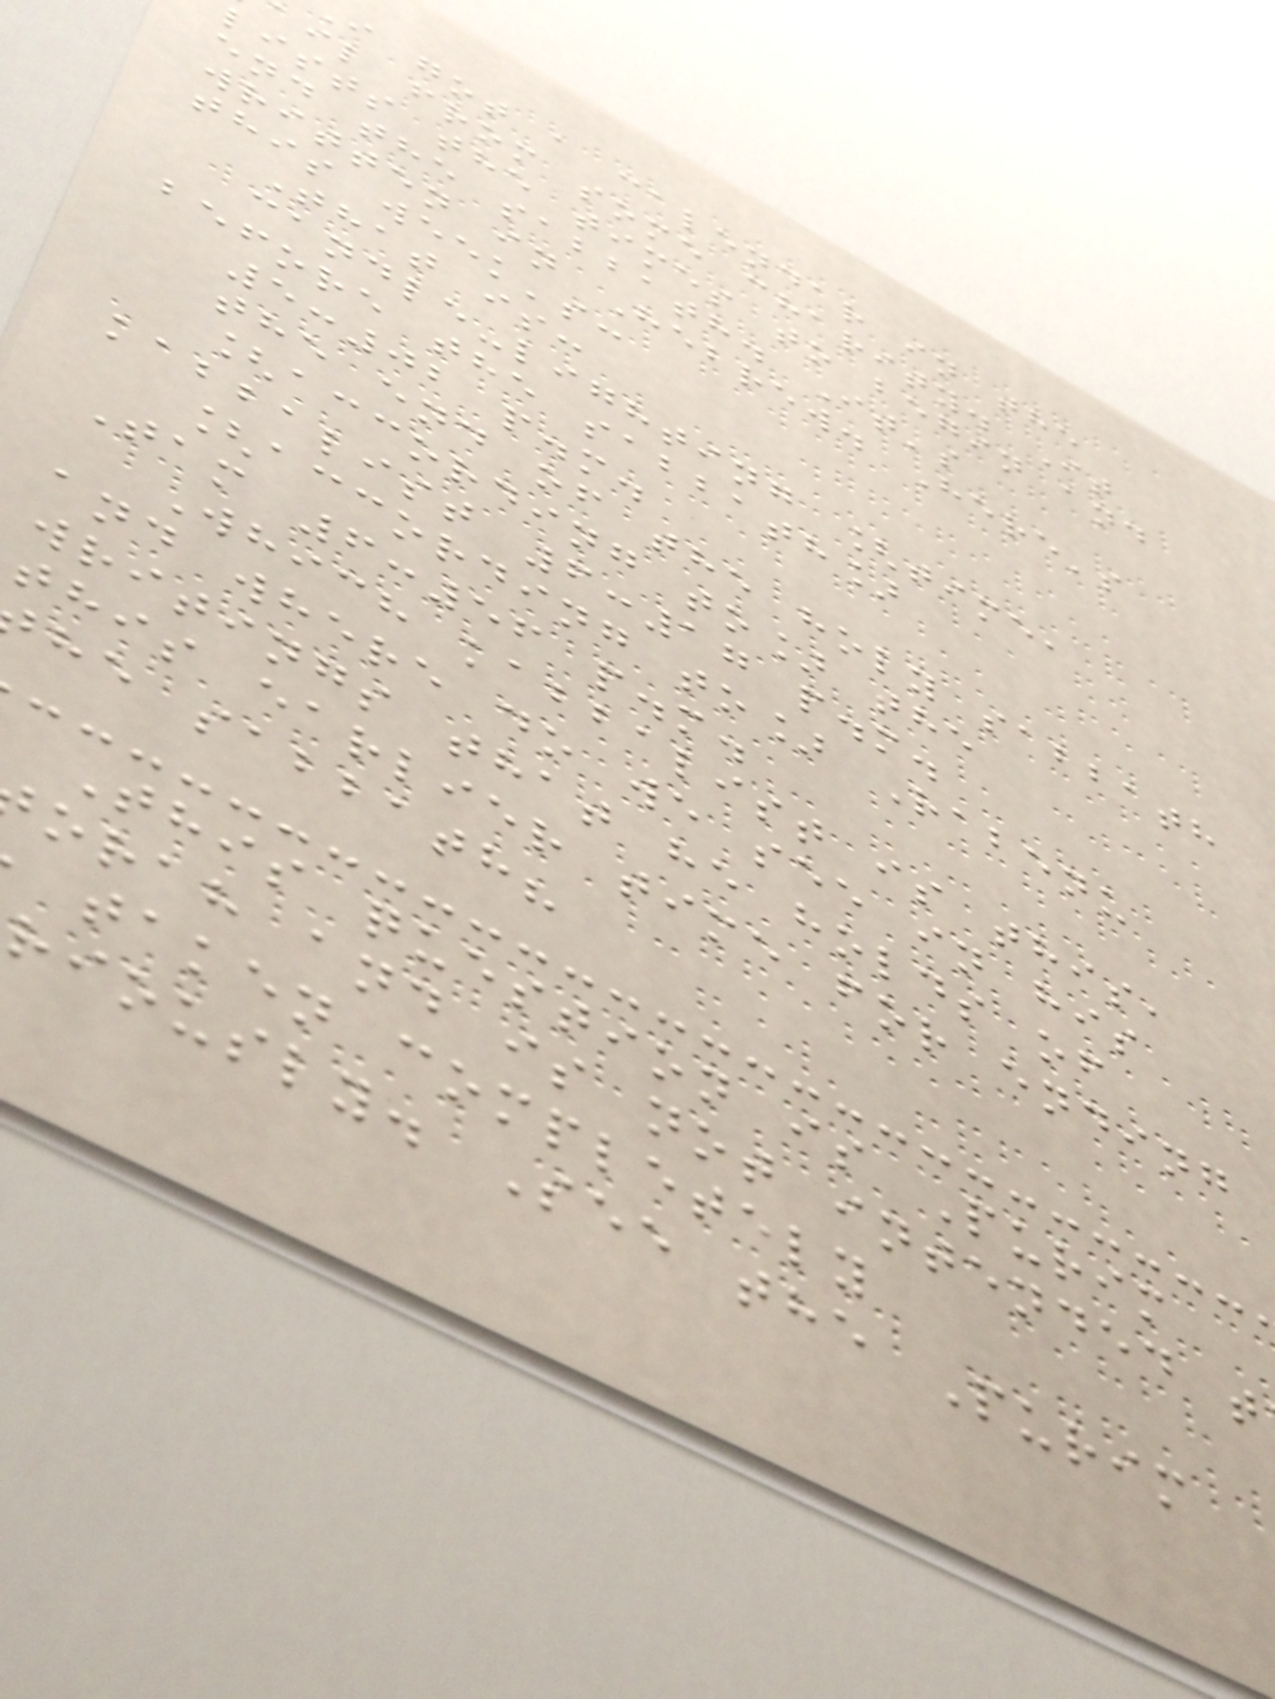i got a calendar in the
il from some charity. It
lists the times to begin and
end the sabbath. It's
written in Hebrew. Here's
this week's:
That is:
candle-lighting [time,
before the sabbath]
5:02 p.m.
the end of the holy sabbath
[according to] the
kabbalist 6:17 p.m.
[according to] Rabenu
Tam 6:56 p.m.
Which kabbalist is this,
and where do we see in his
writings that he holds of
this earlier time for ending
he sabbath?
This question is Purim
orah and is not intended t
taken completely
riously. See the Purim
